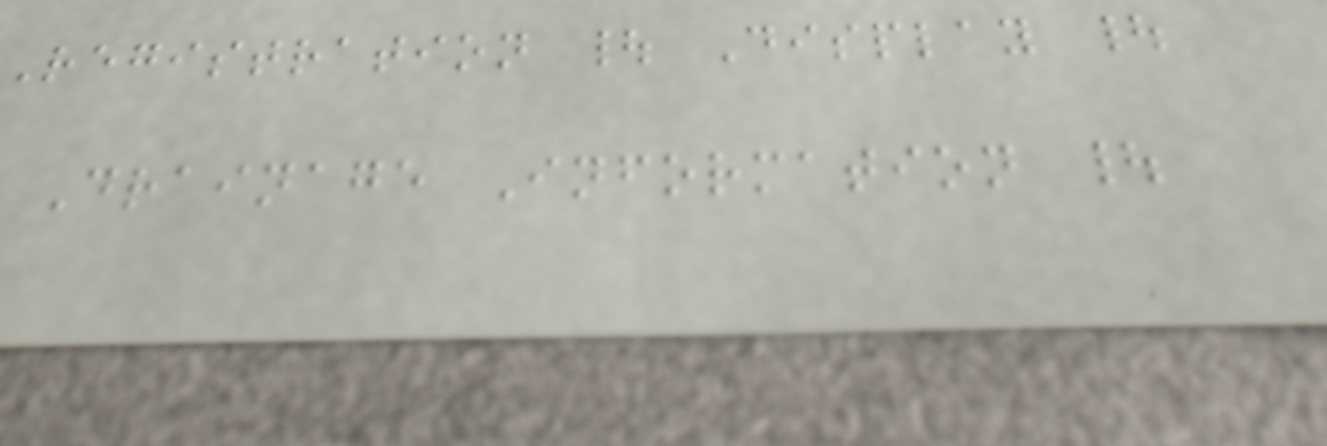Registration | Display |
Drainage Information |
